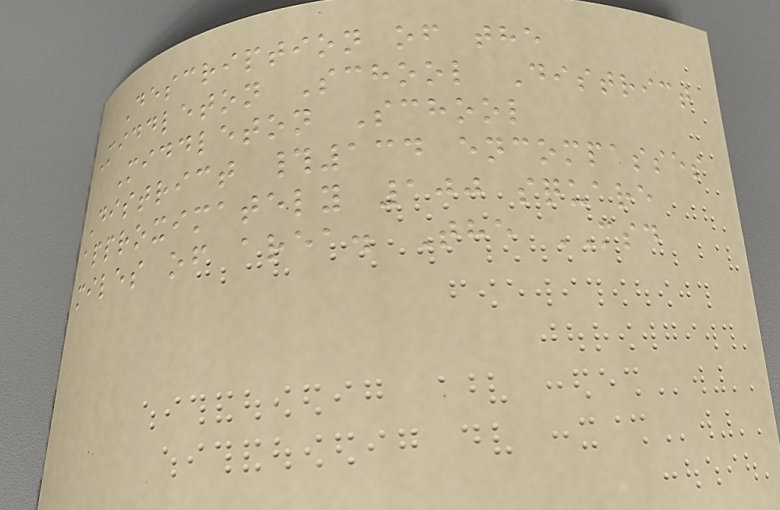Description of the
Middleton School District
Middleton School
District #134 encompasses
approximately 100 square
miles of area. The MSD
